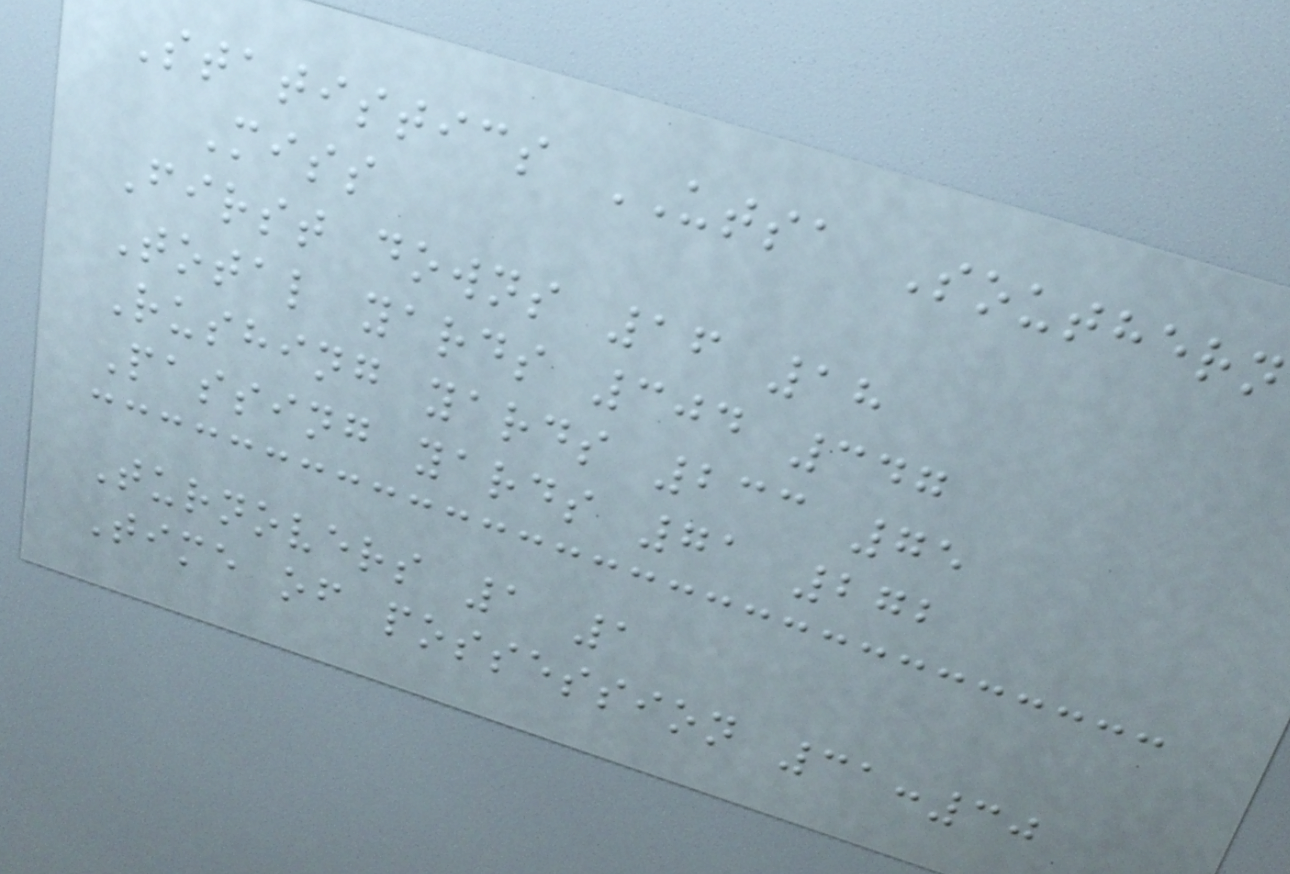Statistics UTSA Southern
Miss
First downs 16 18
Total yards 304 347
Rushing yards 233 75
Passing yards 71 272
Turnovers 1 1
Time of possession 31:30
